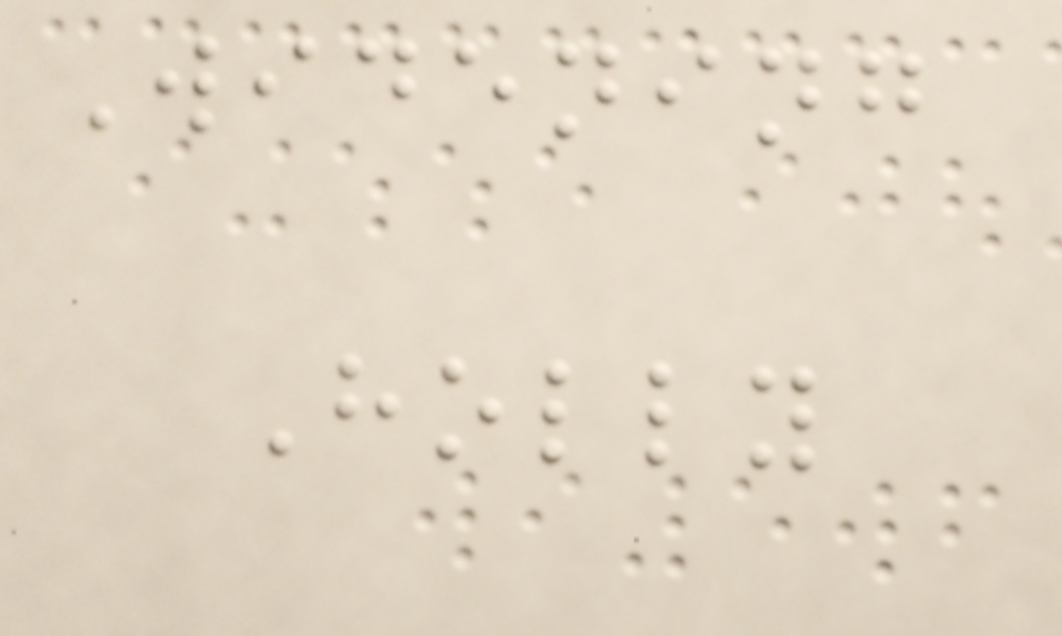Widening
Holly
